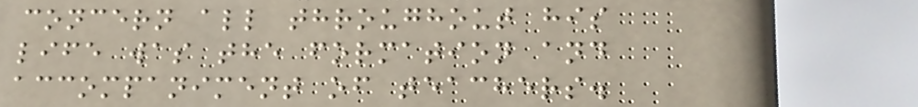concern all throughout his
life was the formation and
accompaniment of teachers.
